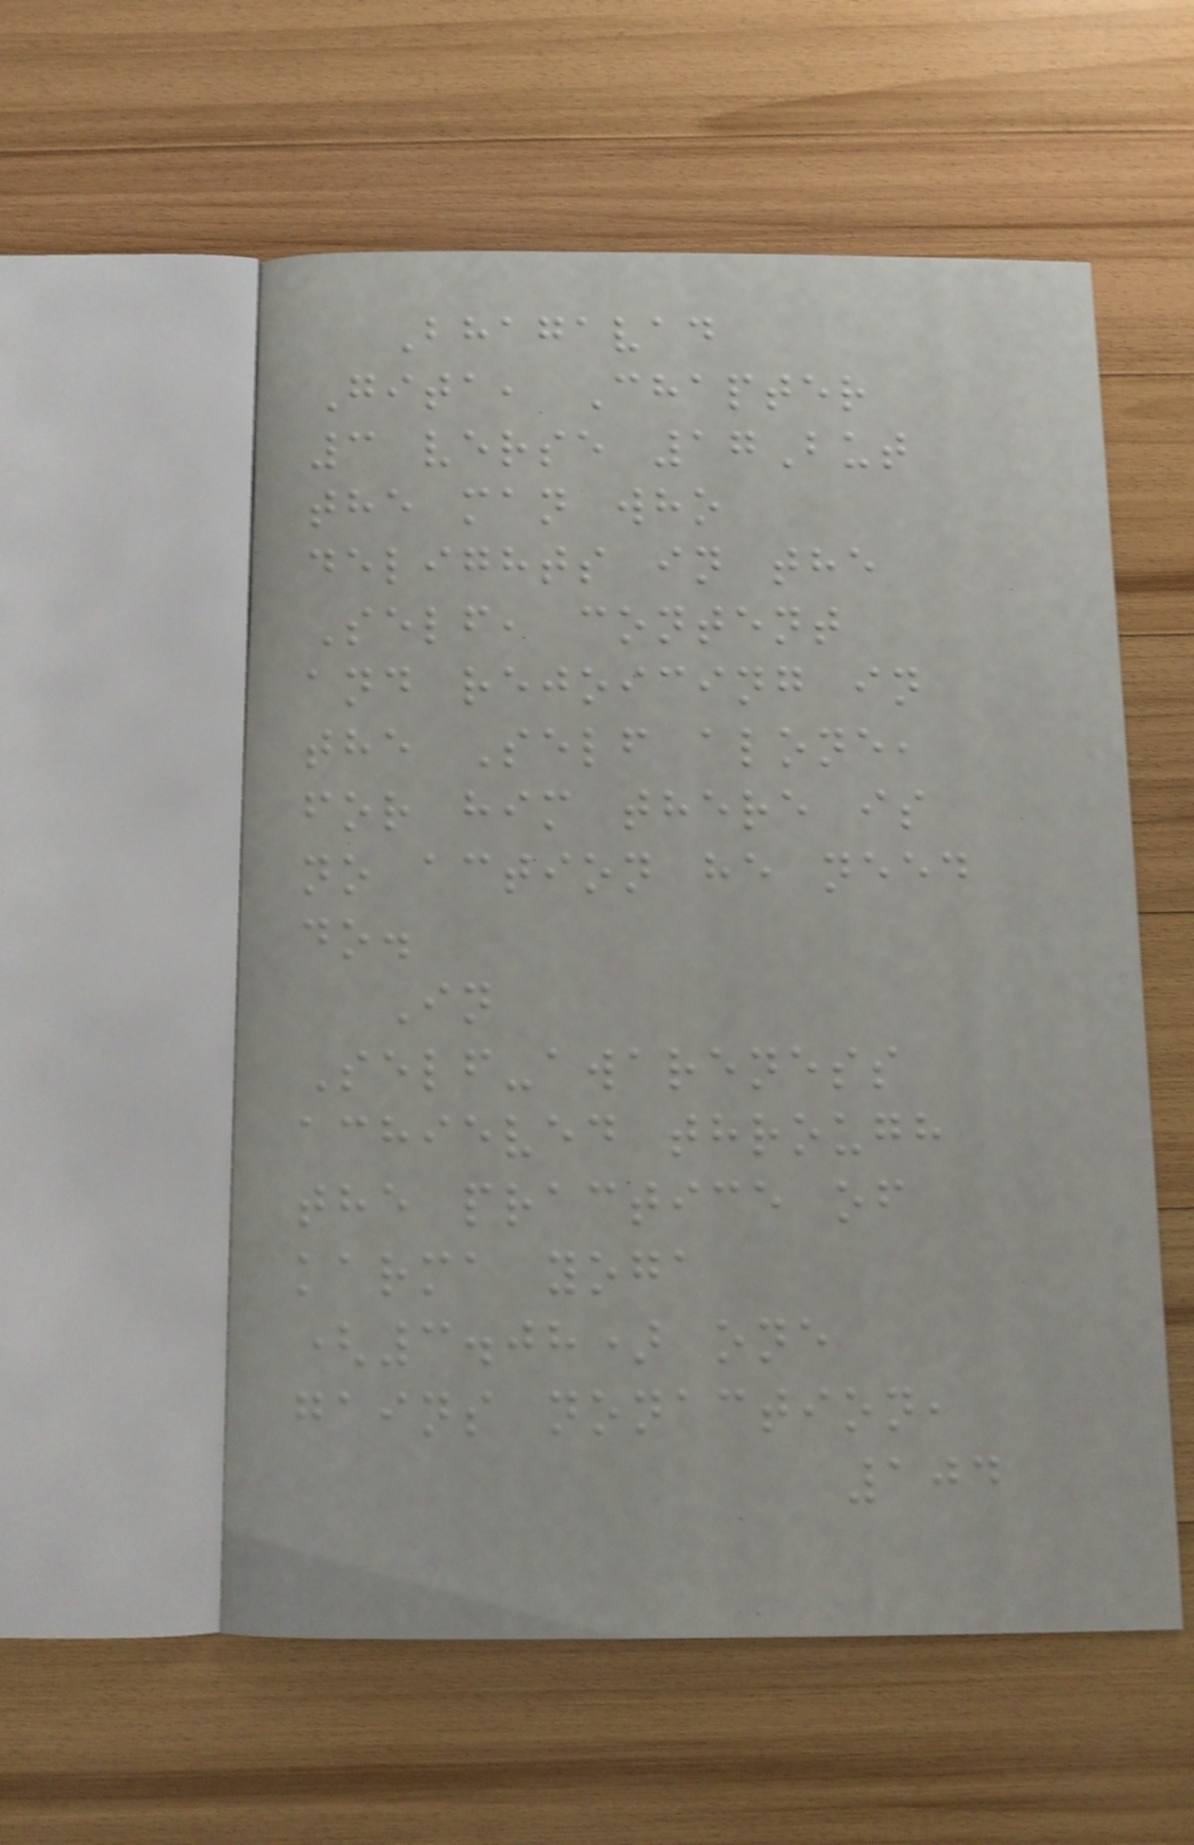Bhagavad
Gita, Chapter
3 verse 17But
the man who
delights in the
Self, content
and rejoicing in
the Self alone,
for him there is
no action he need
do.
In
Self-awareness
achieved through
the practice of
karma yoga
(3.08) one
gains nonaction,
104
